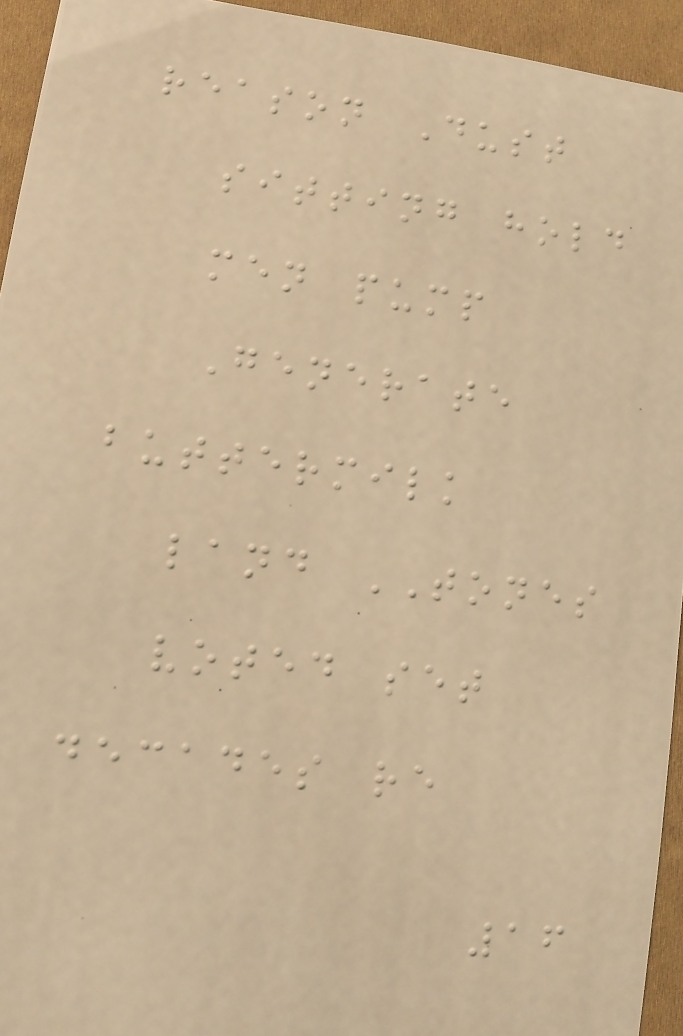reason Dust
sitting hold
men pump
Generate
buttermilk
land TONES
voted set
decades re
16
